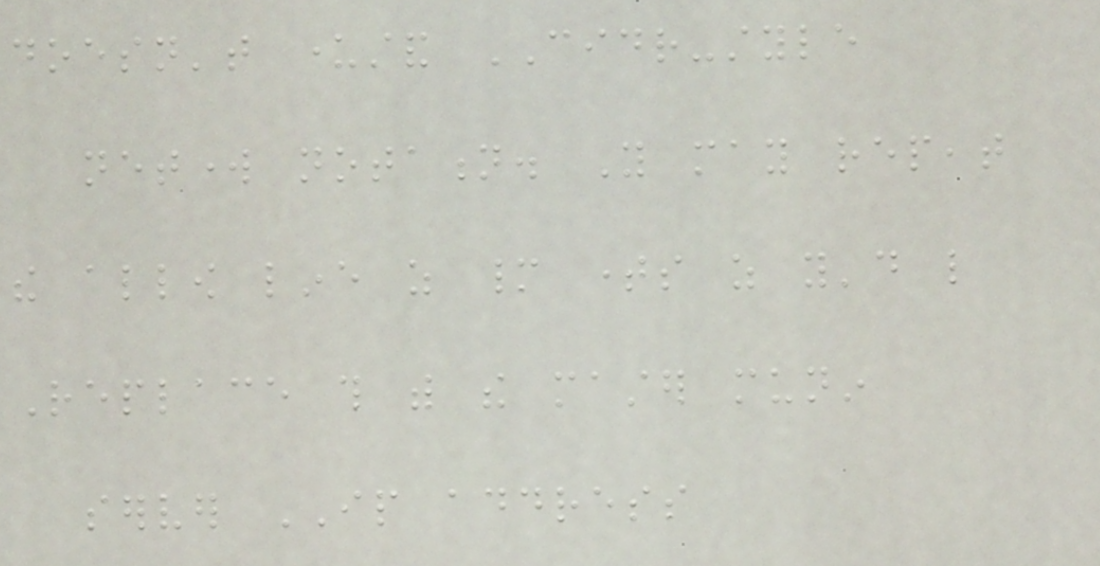doesn't understand CIDR-style
network notation. You may repeat
the allow line as many times as you'd like
Replace this with the master munin
server IP address
